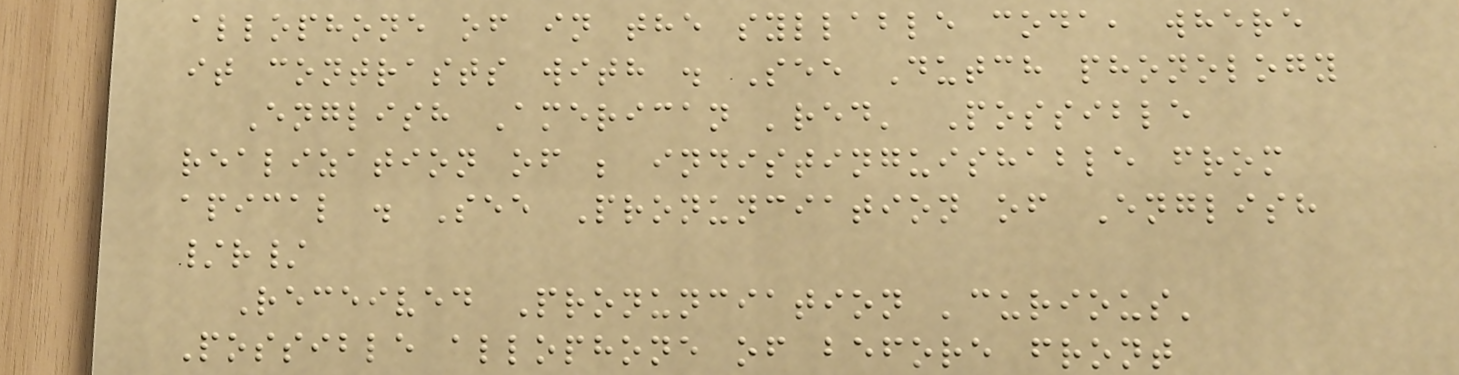allophone of in the syllable coda, where
it contrasts with . See Dutch phonology
English American 'red' Possible
realization of ; indistinguishable from
apical . See Pronunciation of English
/r/
Received Pronunciation 'curious'
Possible allophone of before front
